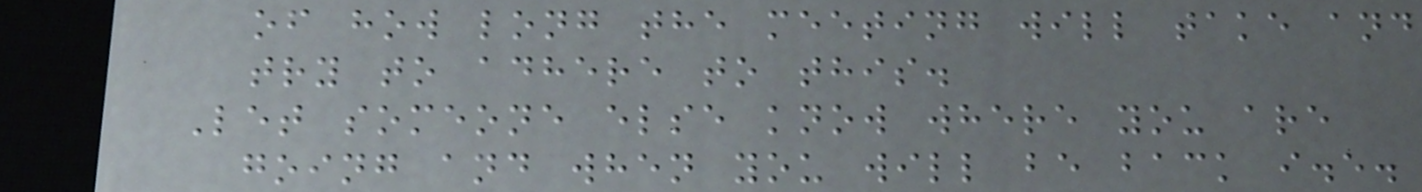of how long the meeting will take and
try to adhere to this.
Let someone else know where you are
going and when you will be back i.e.
